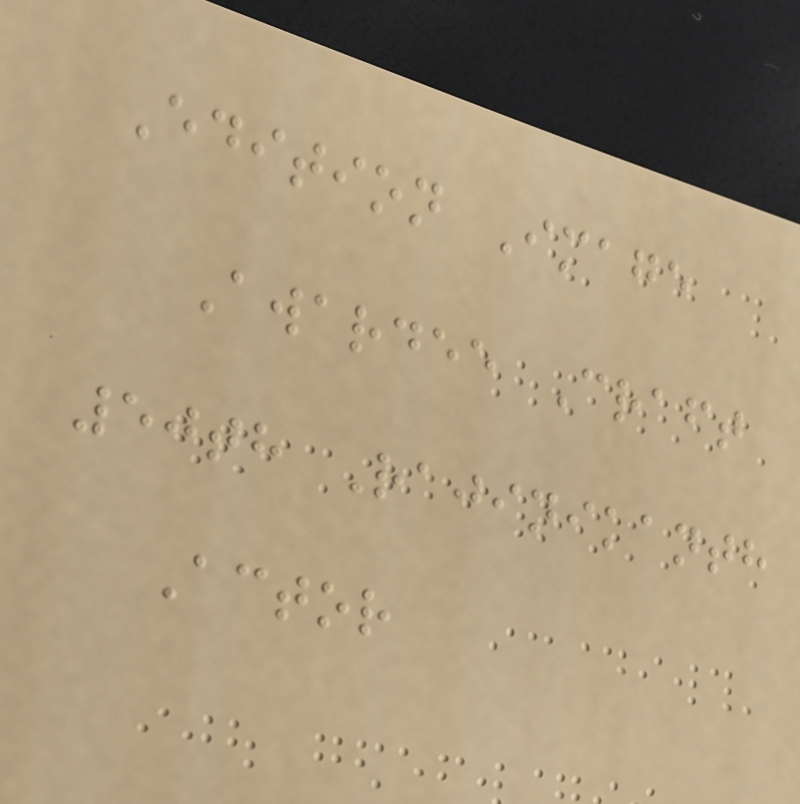Edition Image
Awardee Craft
50th Rajinikanth
Actor
